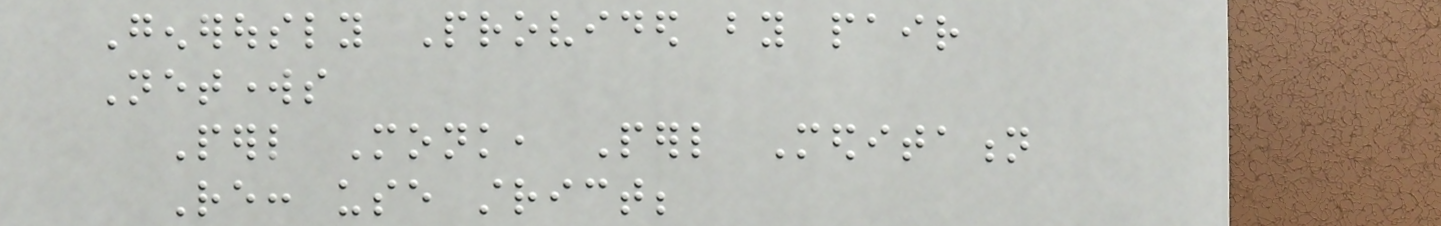Generously Provided by pair
Networks
Perl Monk, Perl Meditation
Re: use strict;
